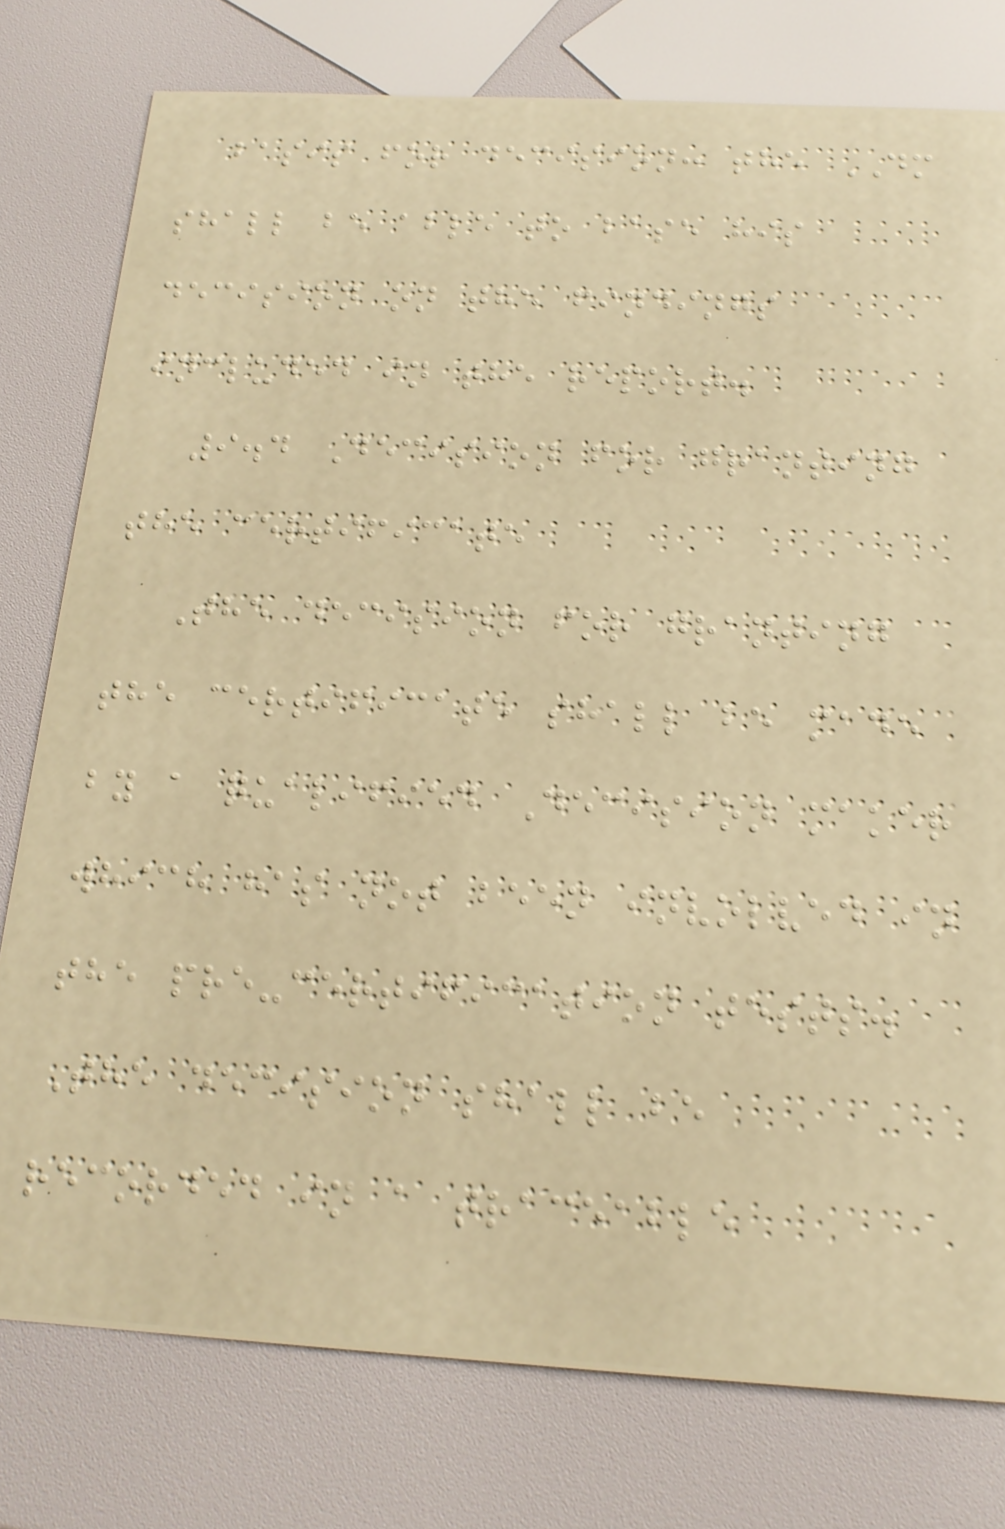basis for decision: the DM
shall be able to base his
decision on the findings
included in the report.
9.4 Decision for granting
the certificate
The decision for granting
the certificate shall be made
by a qualified Decision maker
which has not been involved in
the pre-certification tests.
The decision shall be
recorded in a traceable
